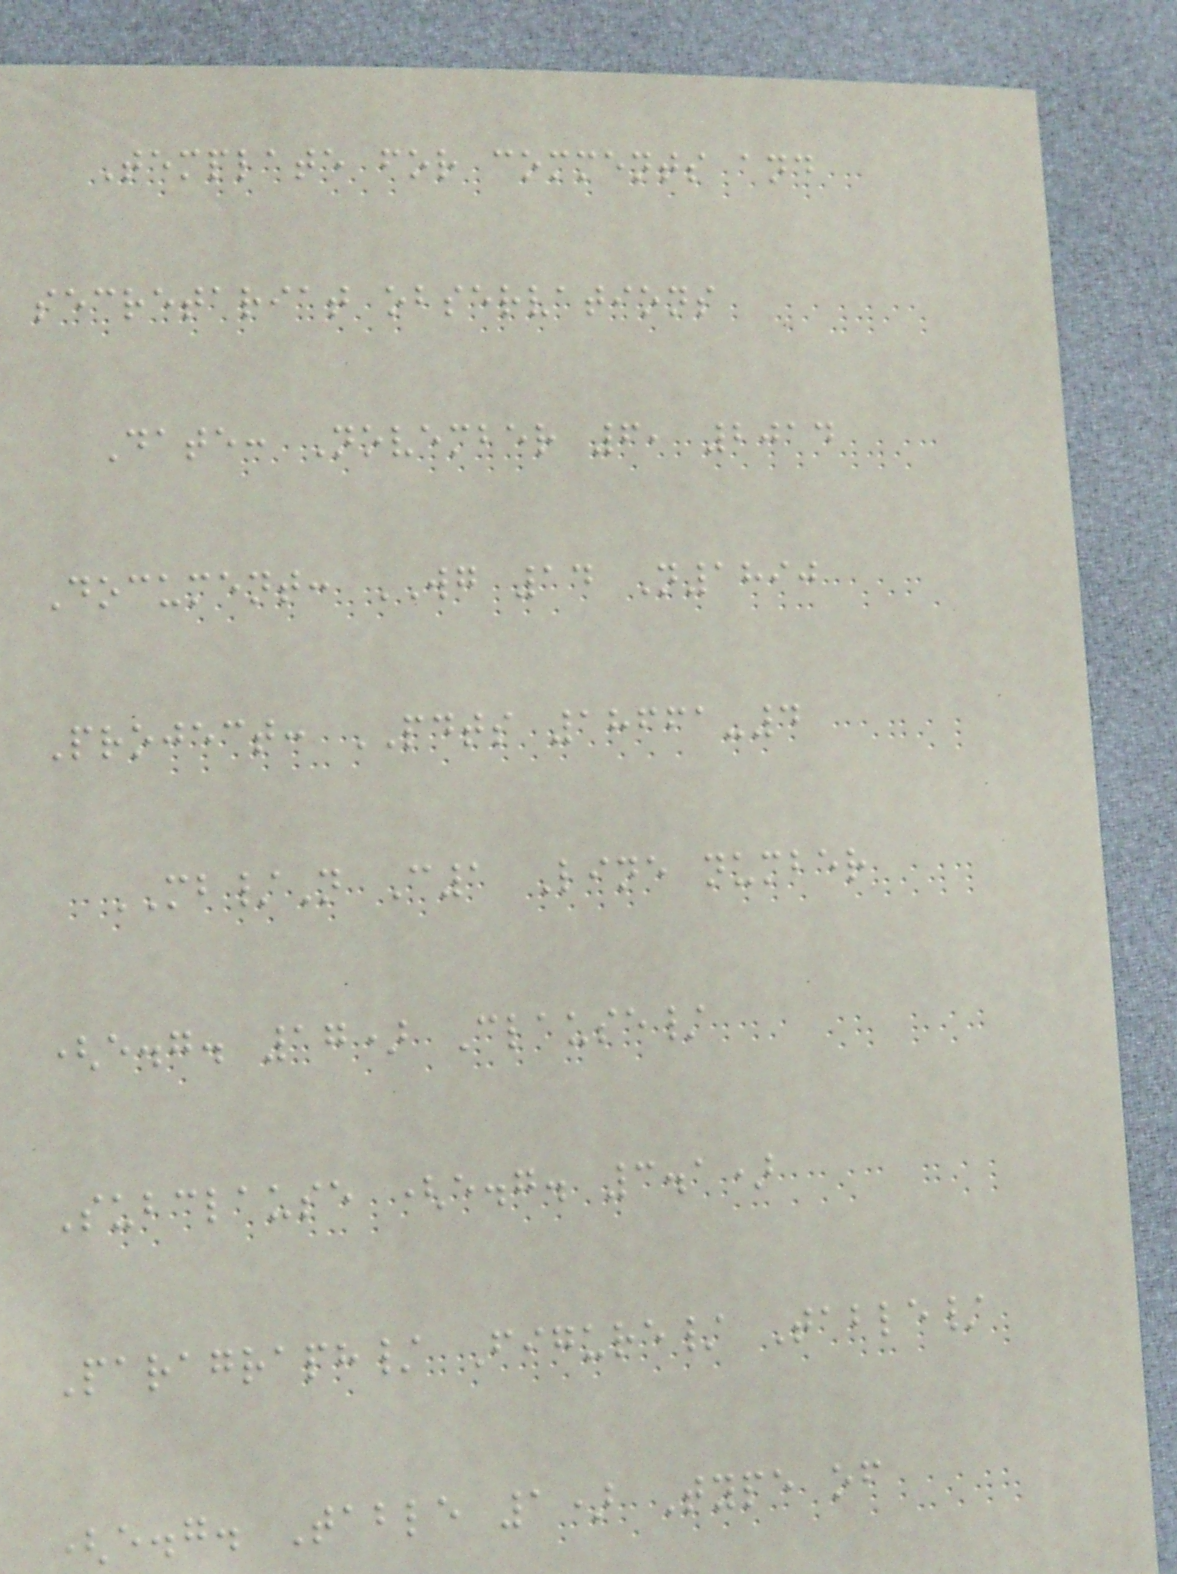Template for comments and
secretariat observations
Date: November 6, 2014
Document: WG 14 N1890
Project: PDTS 18661-4
MB/N C1 Line number
(e.g. 17) Clause/
Subclause (e.g. 3.1)
Paragraph/ Figure/ Table/
(e.g. Table 1) Type of
